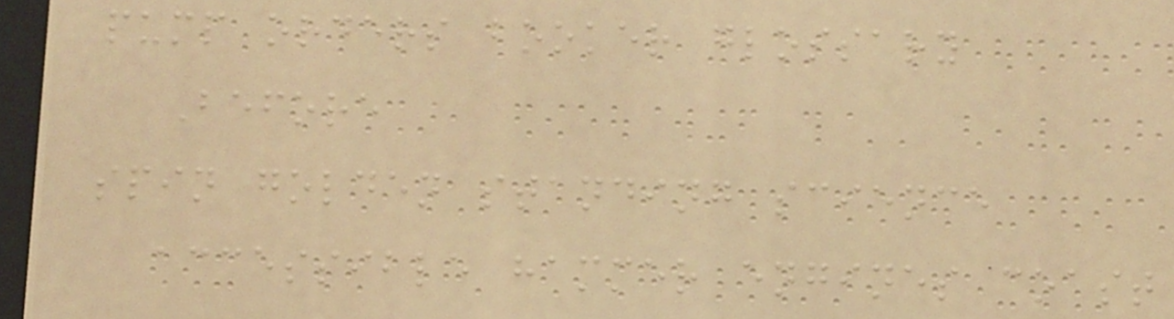pump orders booker glossary
Before
spin golden standing science
accessible hammer engines coast
